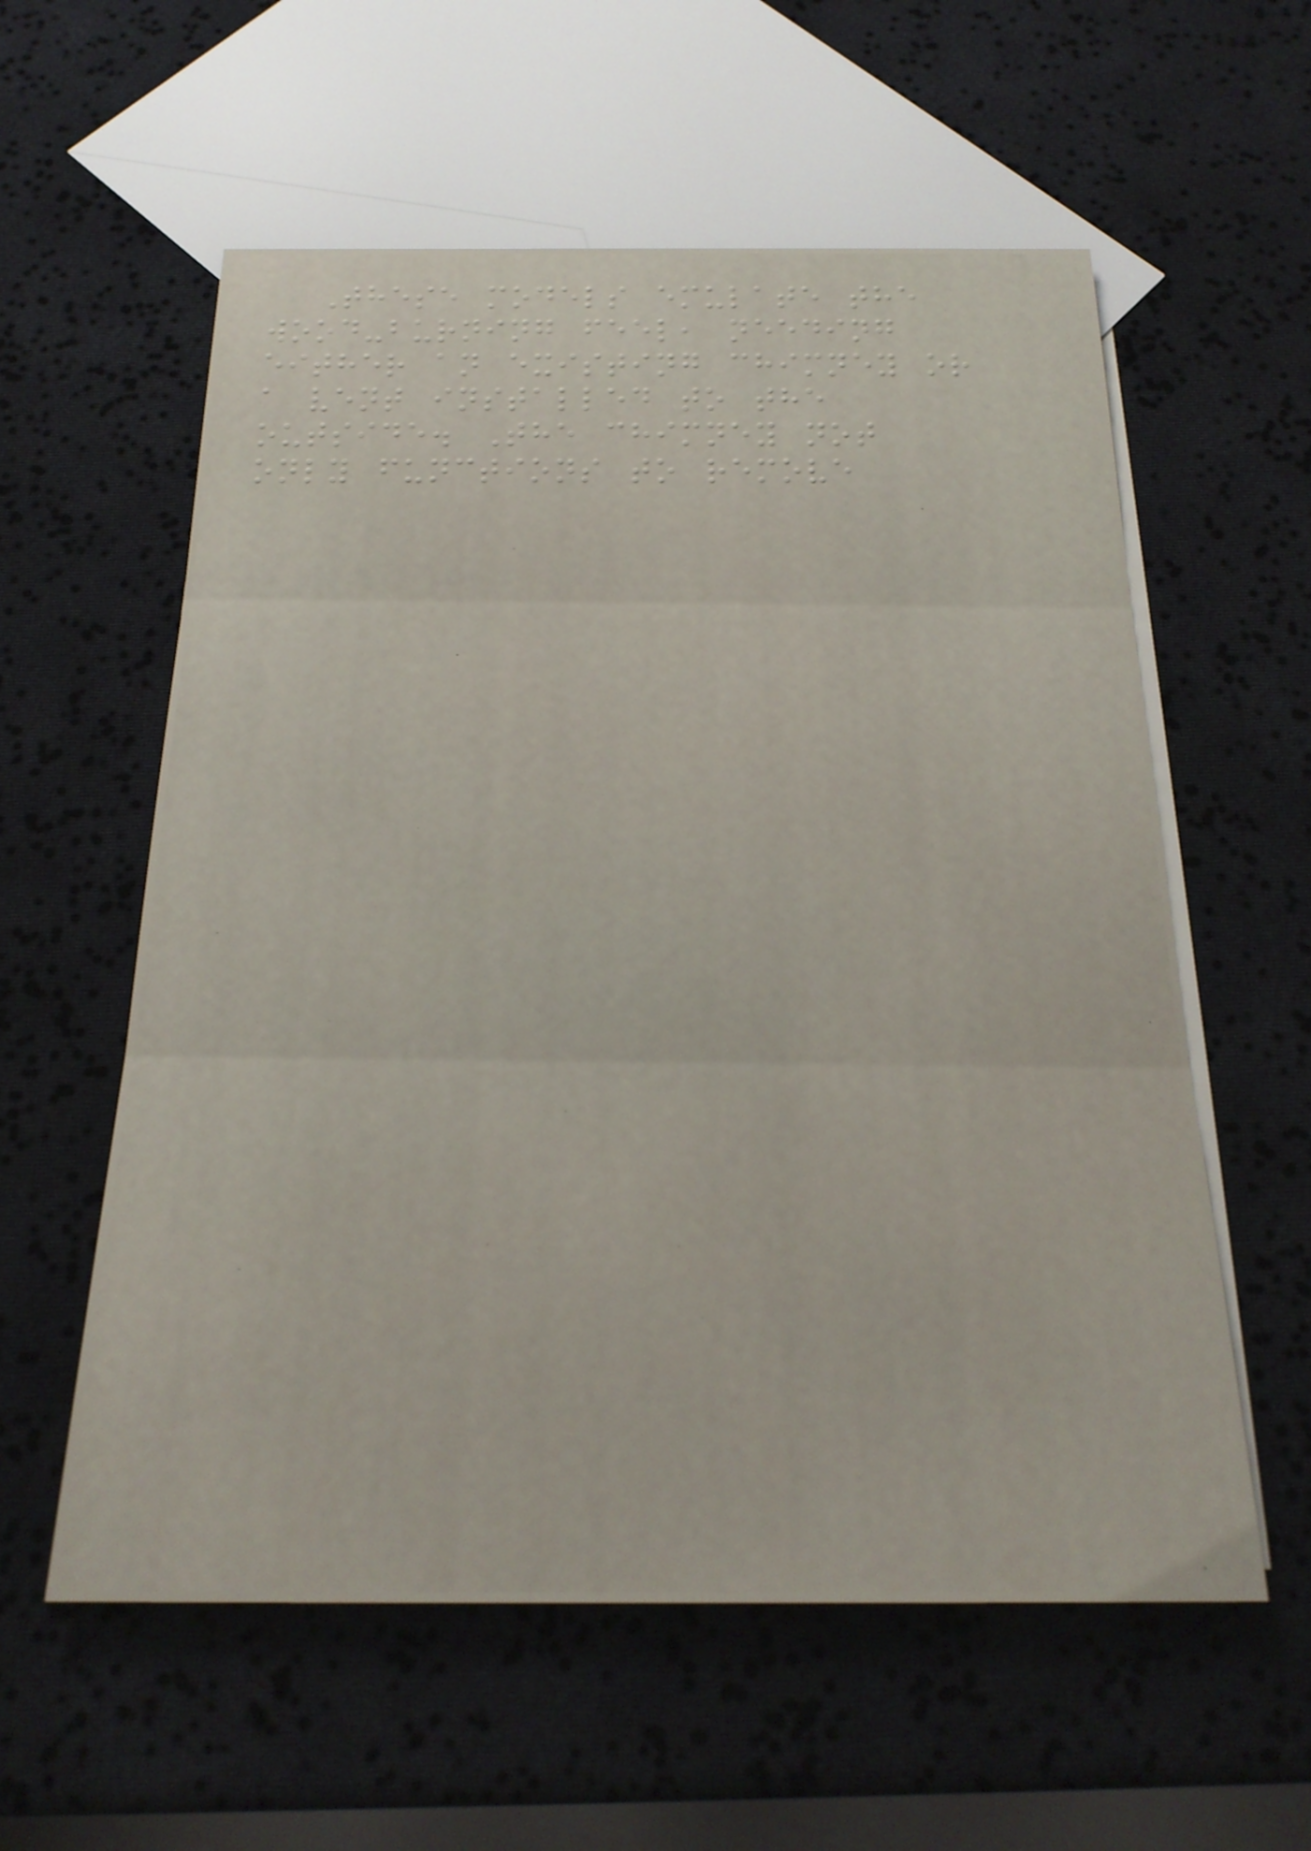These models emulate the
wood-burning feel, needing
either an existing chimney or
a vent installed to the
outside. The chimney not
only functions to remove
